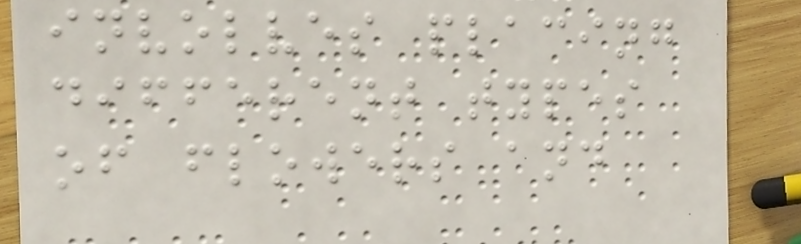involves placing
different types
of flowers and
